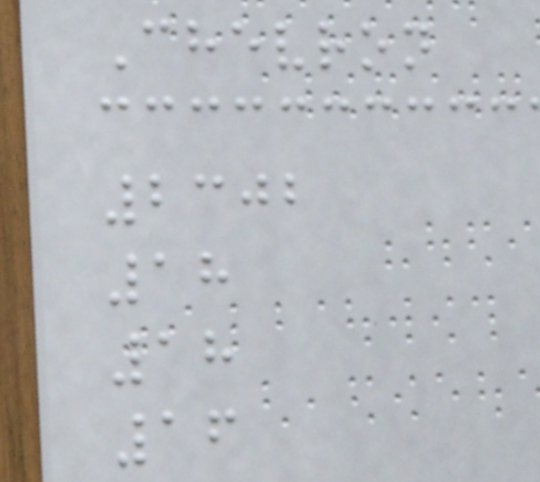Chevron
2302
18
18
16
